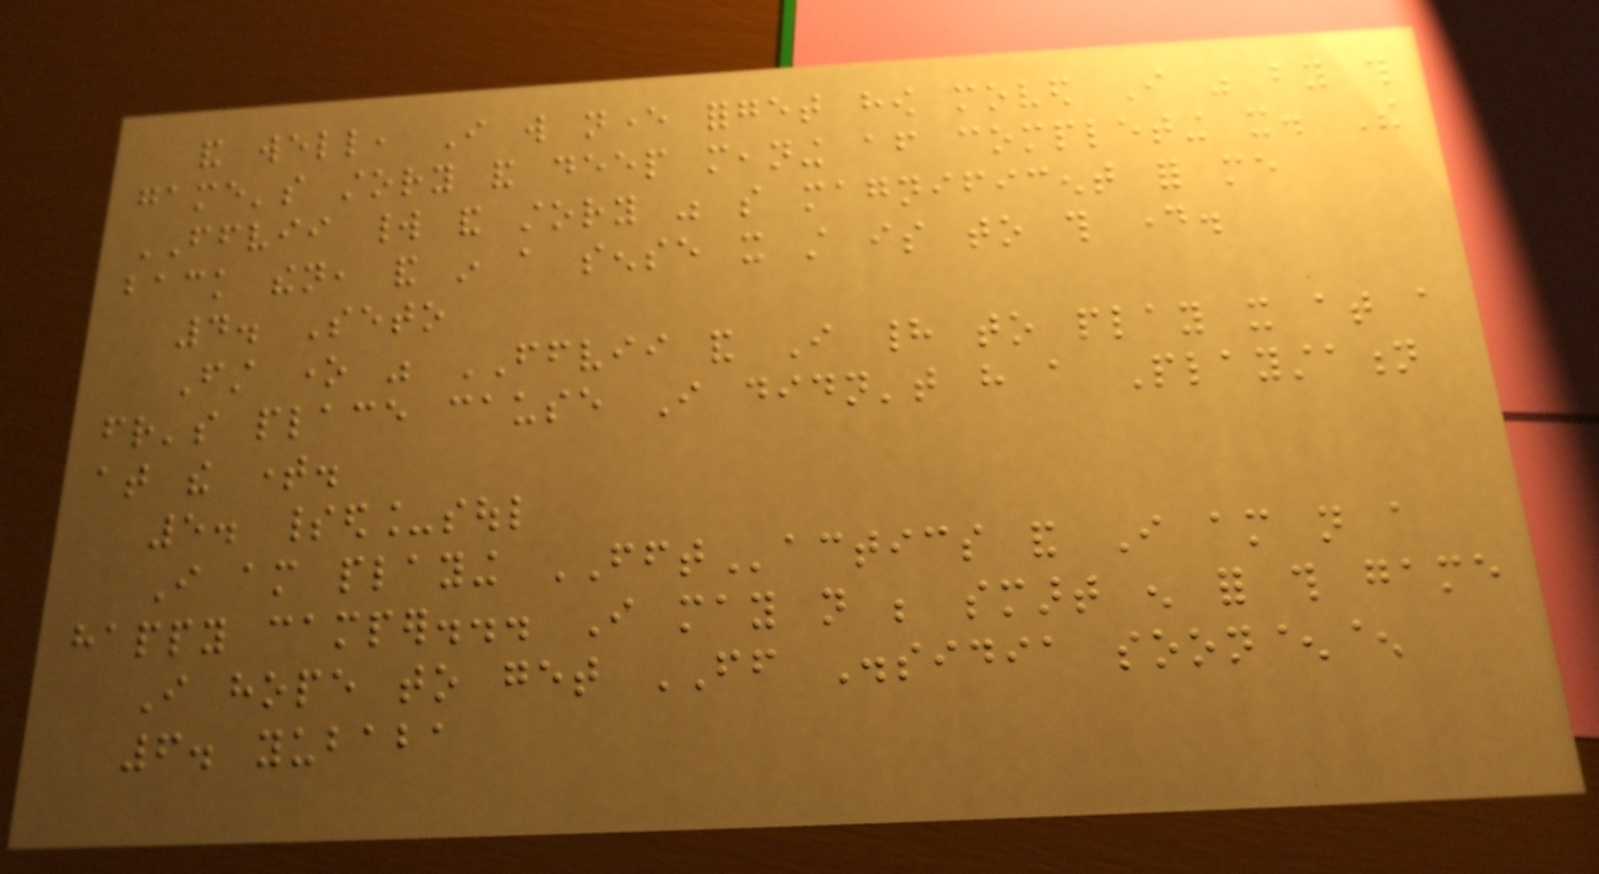and well, I will never forget how moved I was by this
game's story and deep meaning after completing it. The
FFVII world and story was so magnificent for me
back then, and in a sense it still is to this day.
4. Seto
First one was FFVII and I had to play it at a
friend's place cause I didn't have a Playstation
at the time.
5. spirited_soul
I am playing FFTactics and I am not a
happy camper... I may not be smart enough for this game
I hope to get FF Dissidia soon^^
6. yubaba
